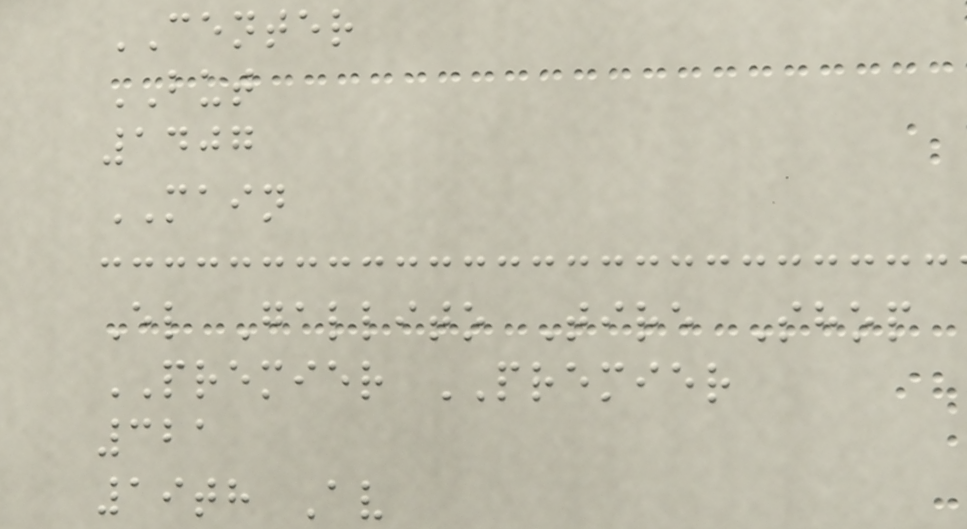CENTER
BUT
1407
MAIN
El Gallito Tire Shop
PREMIER PREMIER
321
19th Av
